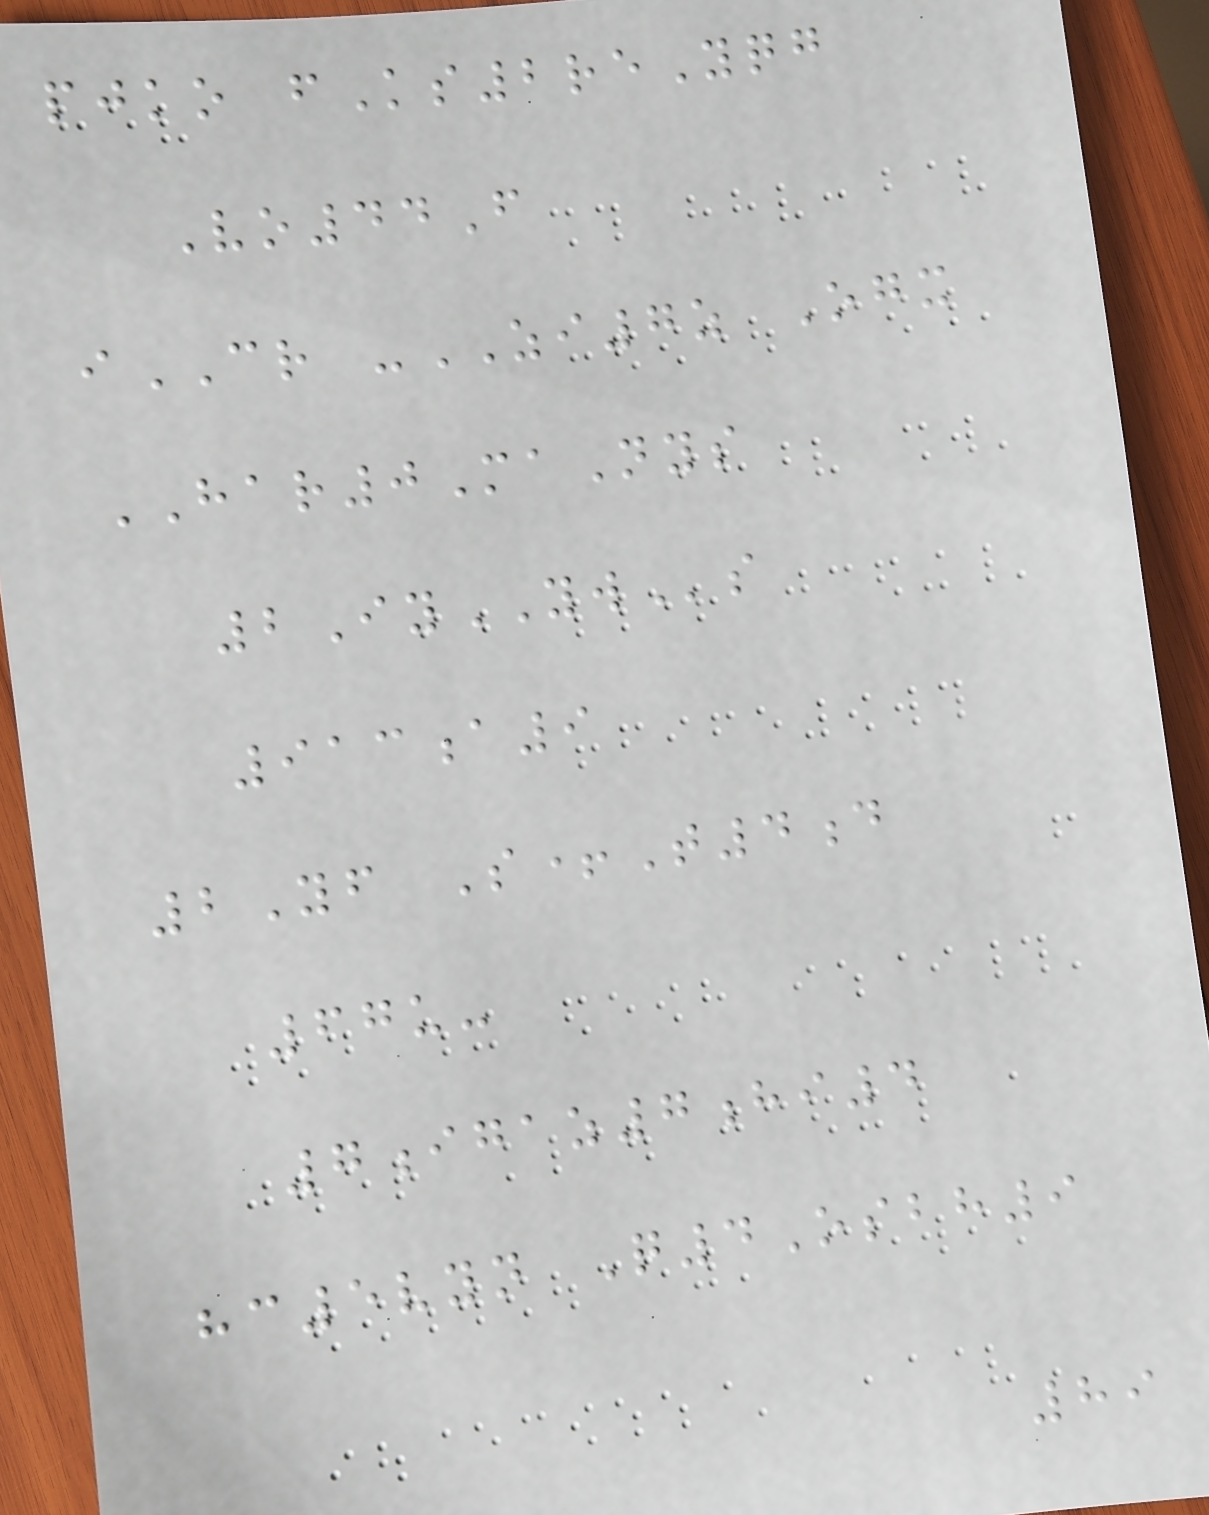pjko fKs2reYqg
Vo44F
iCR -ZI7z Ogx
HAR0MaNys
2IyYWs
913a9
2Yf S+T4d
67u-
7igaz7hi4
hc5vyn Q4Osbh9
89
